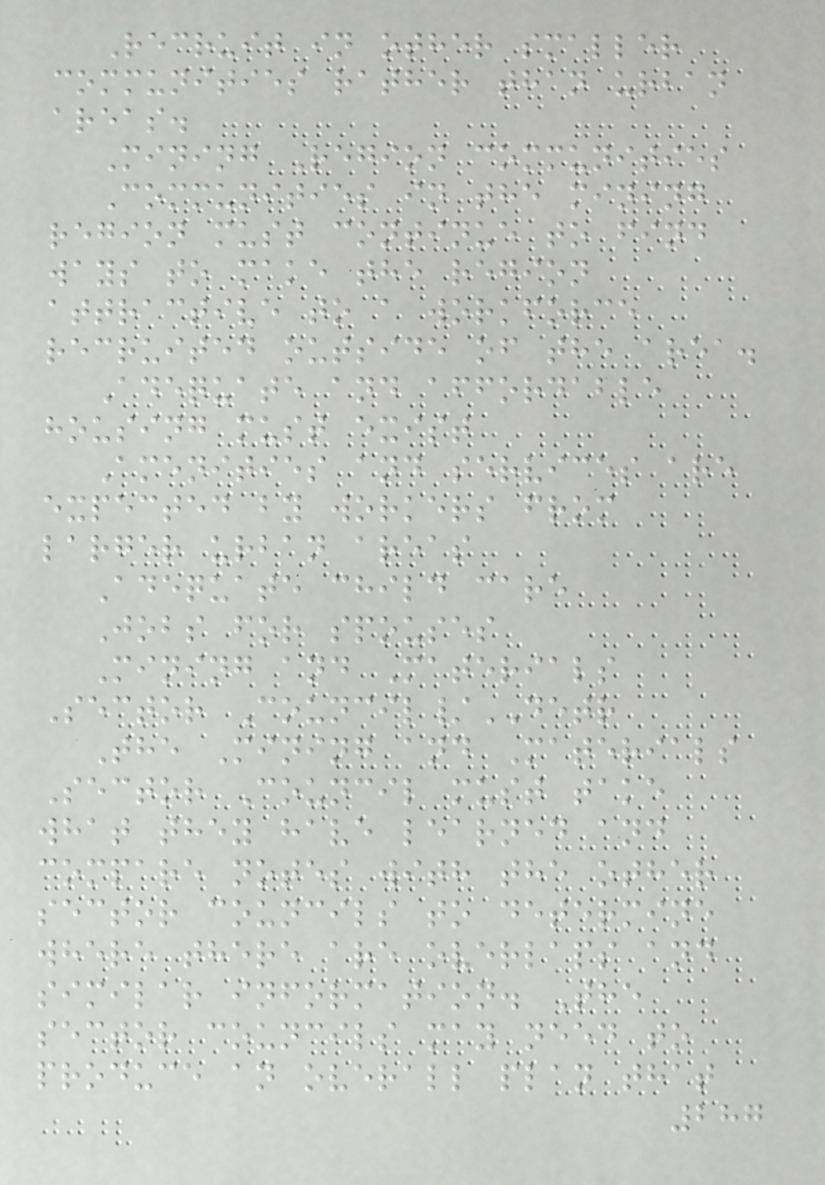Recruit in other smaller
communities rather than urban
areas.
Mining Region communities
Communities in the mining
region must continue to find
ways to make the region
attractive to a workforce
recruited outside of the area.
Adequate and affordable
housing must exist
Amenities and services are
expected by workers from
larger urban areas
Adequate child care
Jobs for spouses
Mining and Materials
Sector Council/DETR
The Mining and Materials
Sector Council must take
what they have learned and
compare notes with the other
sector councils to determine
where there are overlaps and
similar information. The
sector councils may need to
produce an overall plan that
287
